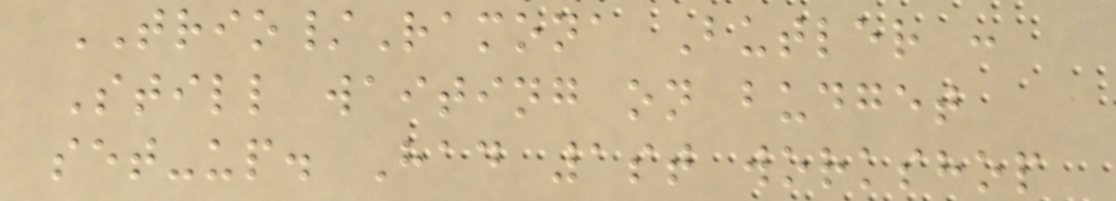TRIO/Ramona Butler :
Still waiting on budget
set-up. Had 1st workshop
